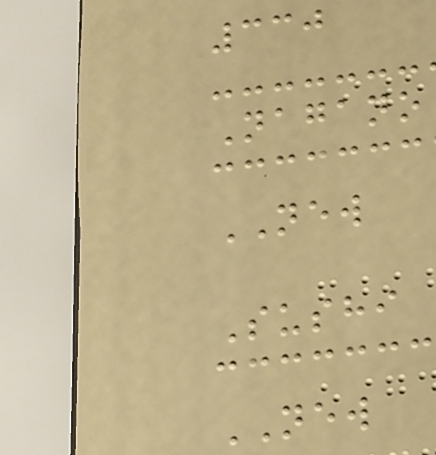330
Nagano
NEW
Sushi
NEW
